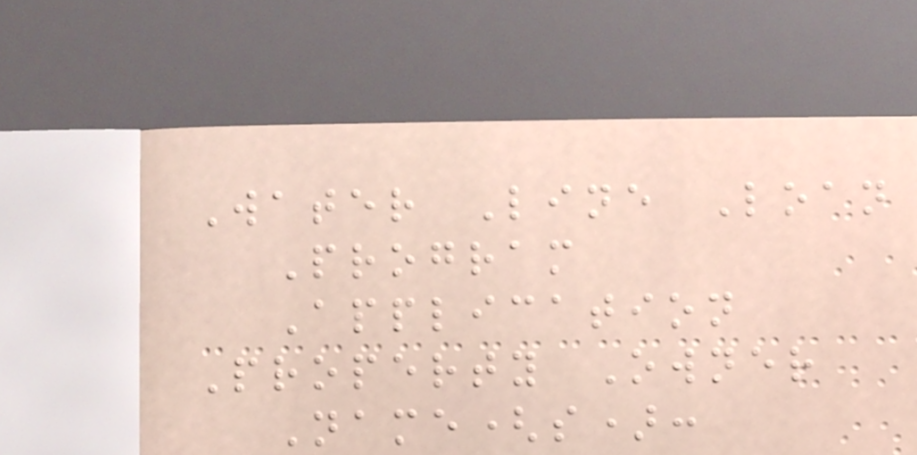Water Line Loan
Program
Application
Property Owner
Name(s):
